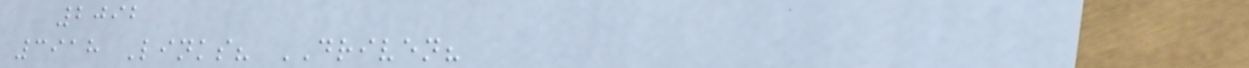2092
3918 Links? DRIVEN?
